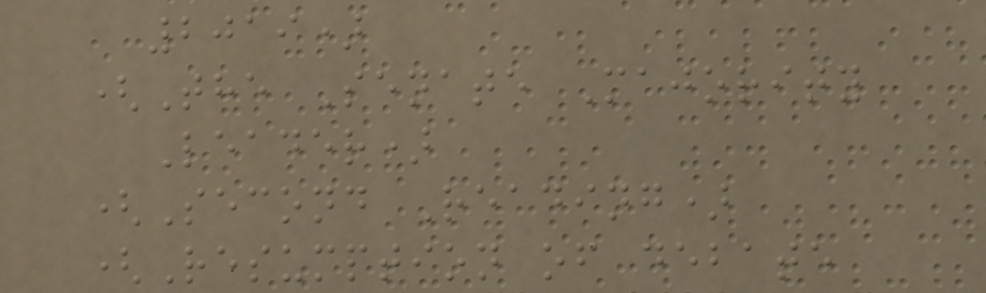2019)
(The Senate Majority
Leader)
(Second Reading)
(Resumption of debate
